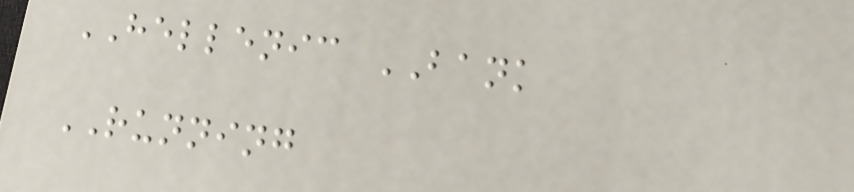HELLENIC BANK
RUNNING
